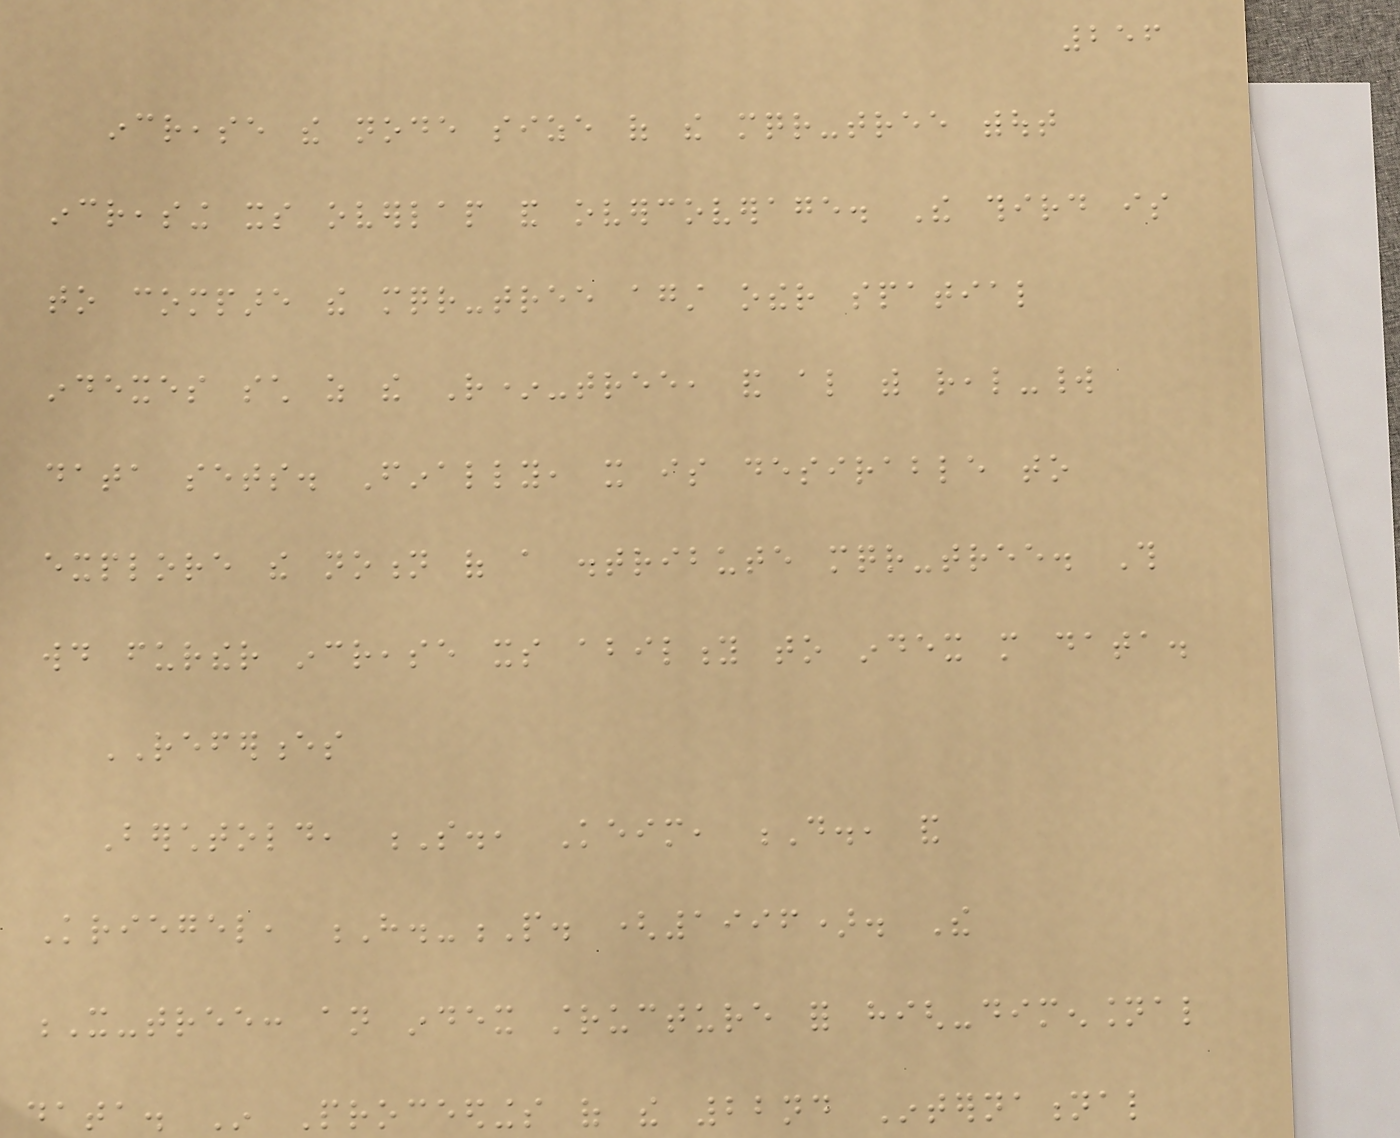256
increase the node size of the mqr-tree without
increasing its overlap and overcoverage. The third is
to compare the mqr-tree against other spatial
indexes such as the R*-tree, and also with real-world
data sets. Finally, it is desirable to
explore the notion of a distribute mqr-tree. This
would further increase its ability to index more data.
REFERENCES
Berchtold, S., Keim, D., and
Kriegel, H.-P. (1996). The
X-tree: an index structure for high-dimensional
data. In Proceedings of the 22nd International
